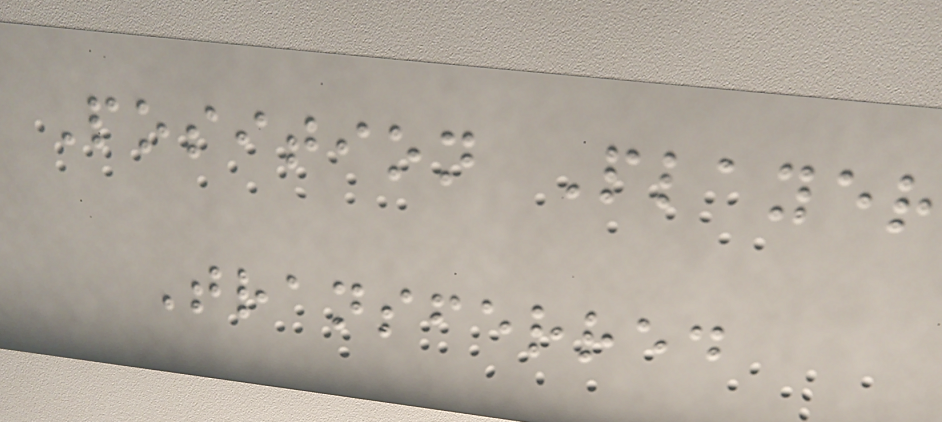Position Player
Transferred
